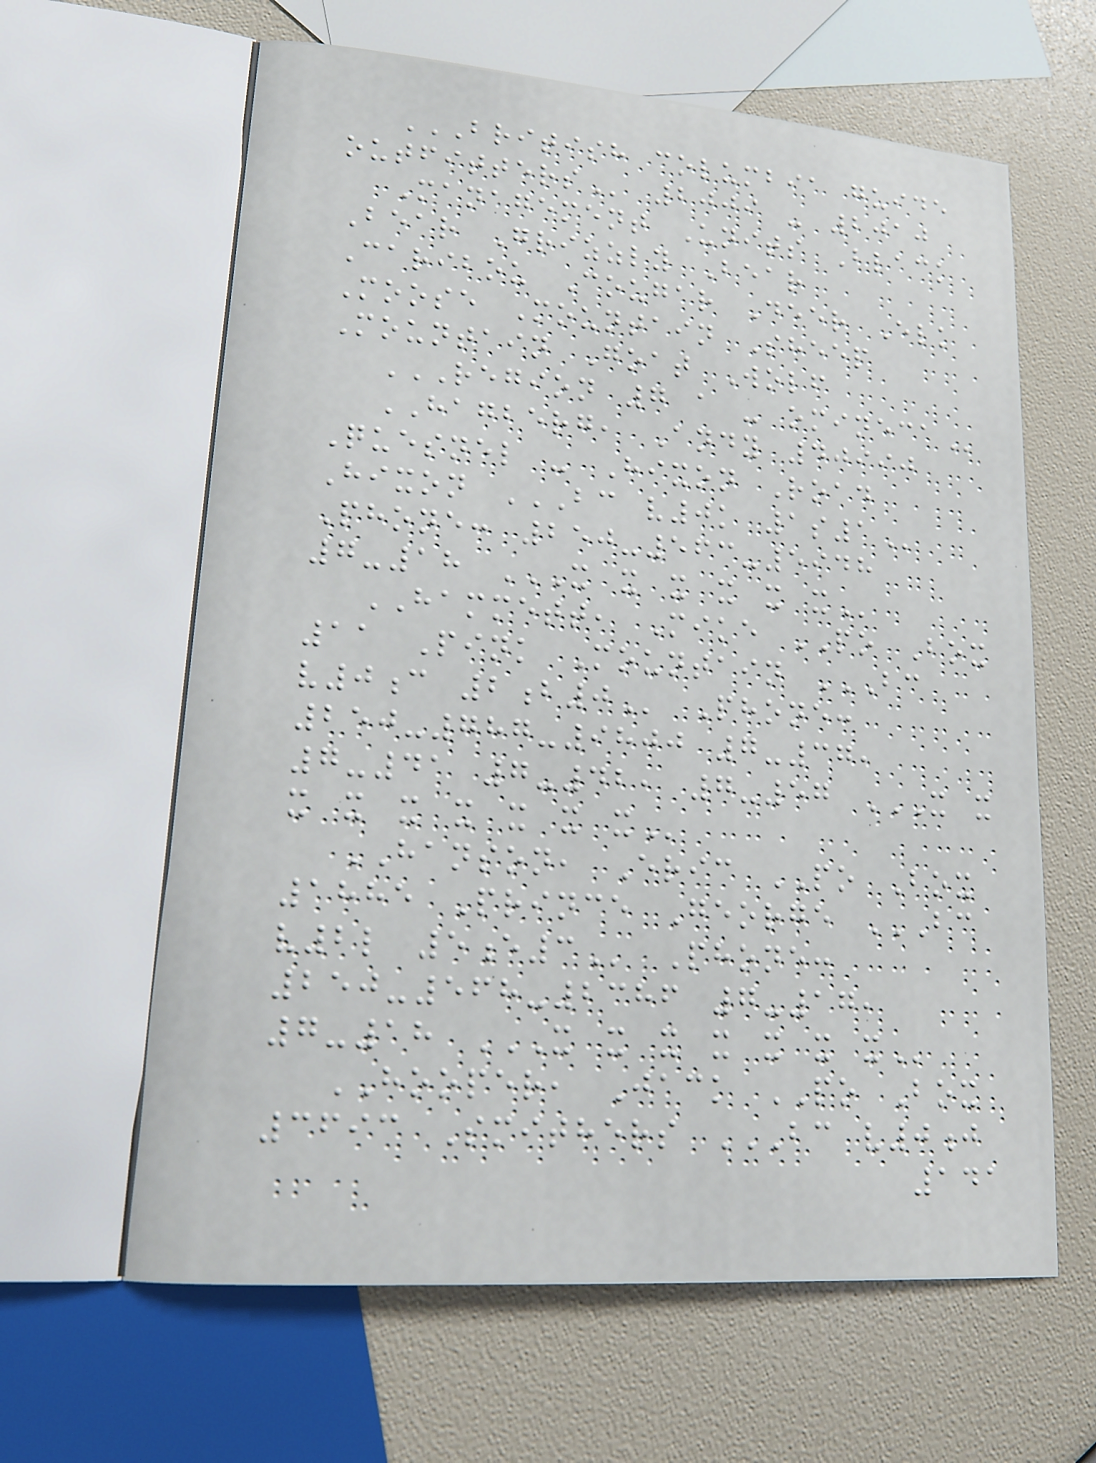BRITISH COLUMBIA GUIDE
OUTFITTERS 2009 - 2010
Management Units Black
Bear Grizzly Bear
Caribou Cougar Deer Elk
Moose Mountain Sheep
Mountain Goat Wolf
REGION 7 A - OMINECA
HAGBERG, Andy 40990
Quesnel - Hixon Road
Hixon BC V0K 1S1
Phone: 250-563-5948
7-18 X X X X X X
HAMMETT, Mike PO Box
11 Pink Mountain BC
V0C 2B0 Phone:
250-787-9800 7-37,
7-41 7-42, 7-57 X X
X X X X X X X
HANSON, Eric PO Box
1885 Prince George BC
V2L 5E3 Phone:
250-568-2386 7-17,
7-18 X X X X X X X
HOOPER, Jack PO Box
3693 Smithers BC V0J
141
